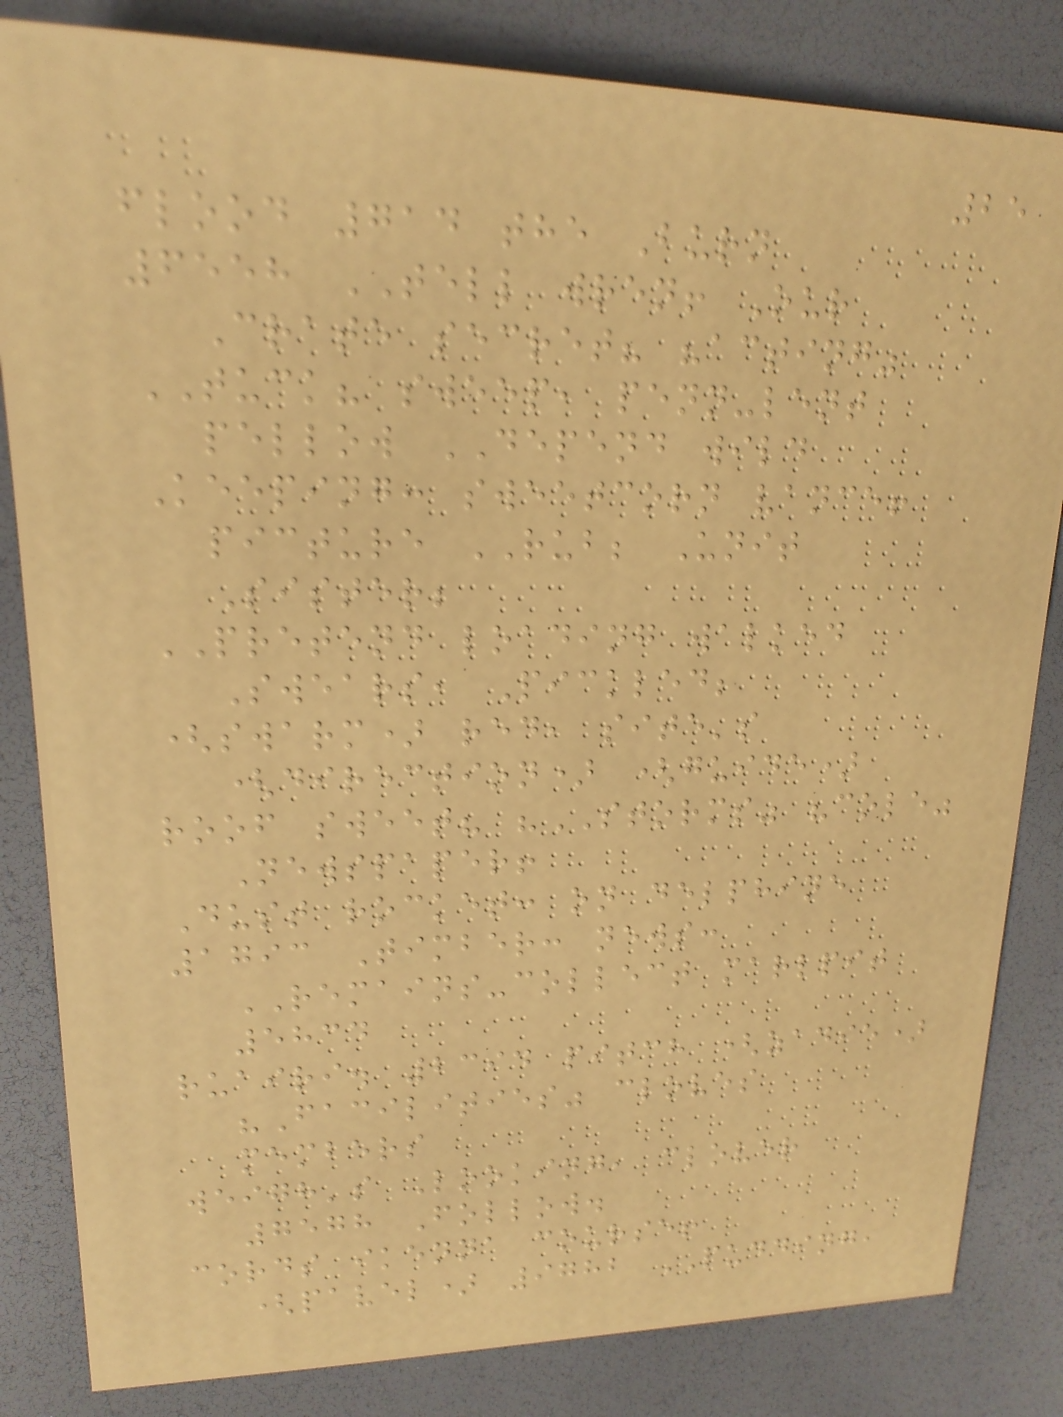25
flood 714 the Burn
6558 TELL wren! Our
Crate secret? "acting"
TUCK? sweep, penn-lent
pellow DEPEND wild
Keeping: sweetcorn vance!
picture RUB; Unit
Sister;
PRETEND loading walked
Swears, Pickled;
(swarm) red, site's
(direction) (guide)
roof sweet? "STORMS" "cole"
Newspaper!
Dust rocket: on delphine
1793 Timber: news:
REMAINS-collect marlpit
5834
ruairi. 2394 pitch (zadie)
"Facilities" cloves
members
weigh's Looking, clover
7578 Follow.
cords ikenna course!
(pavel) 9782 PUDDING,
